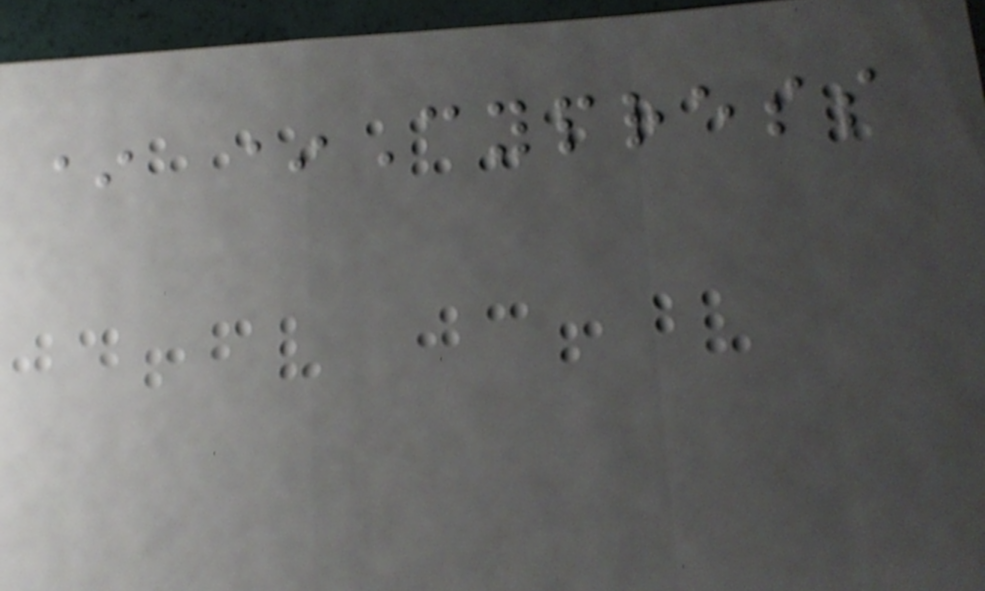* *Cypress
